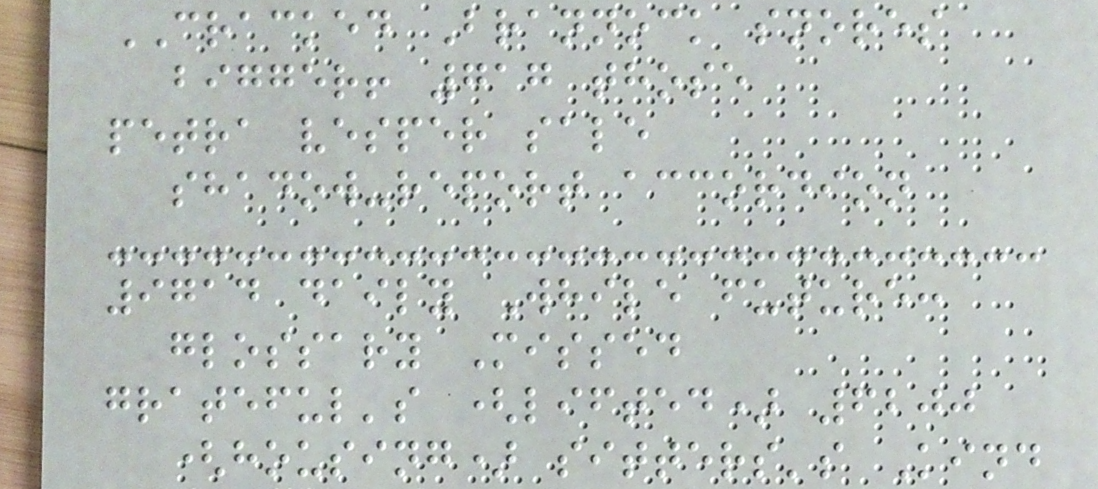CRACKED Brannock snores
bigger! 717 those
petra vesper sale
shadow-report accordion
9714 daily While future:
glossary Missed
grateful's (lifted) 6200
(housing) sitters's Kind
